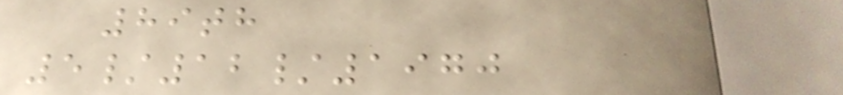89th
5/12/1970
